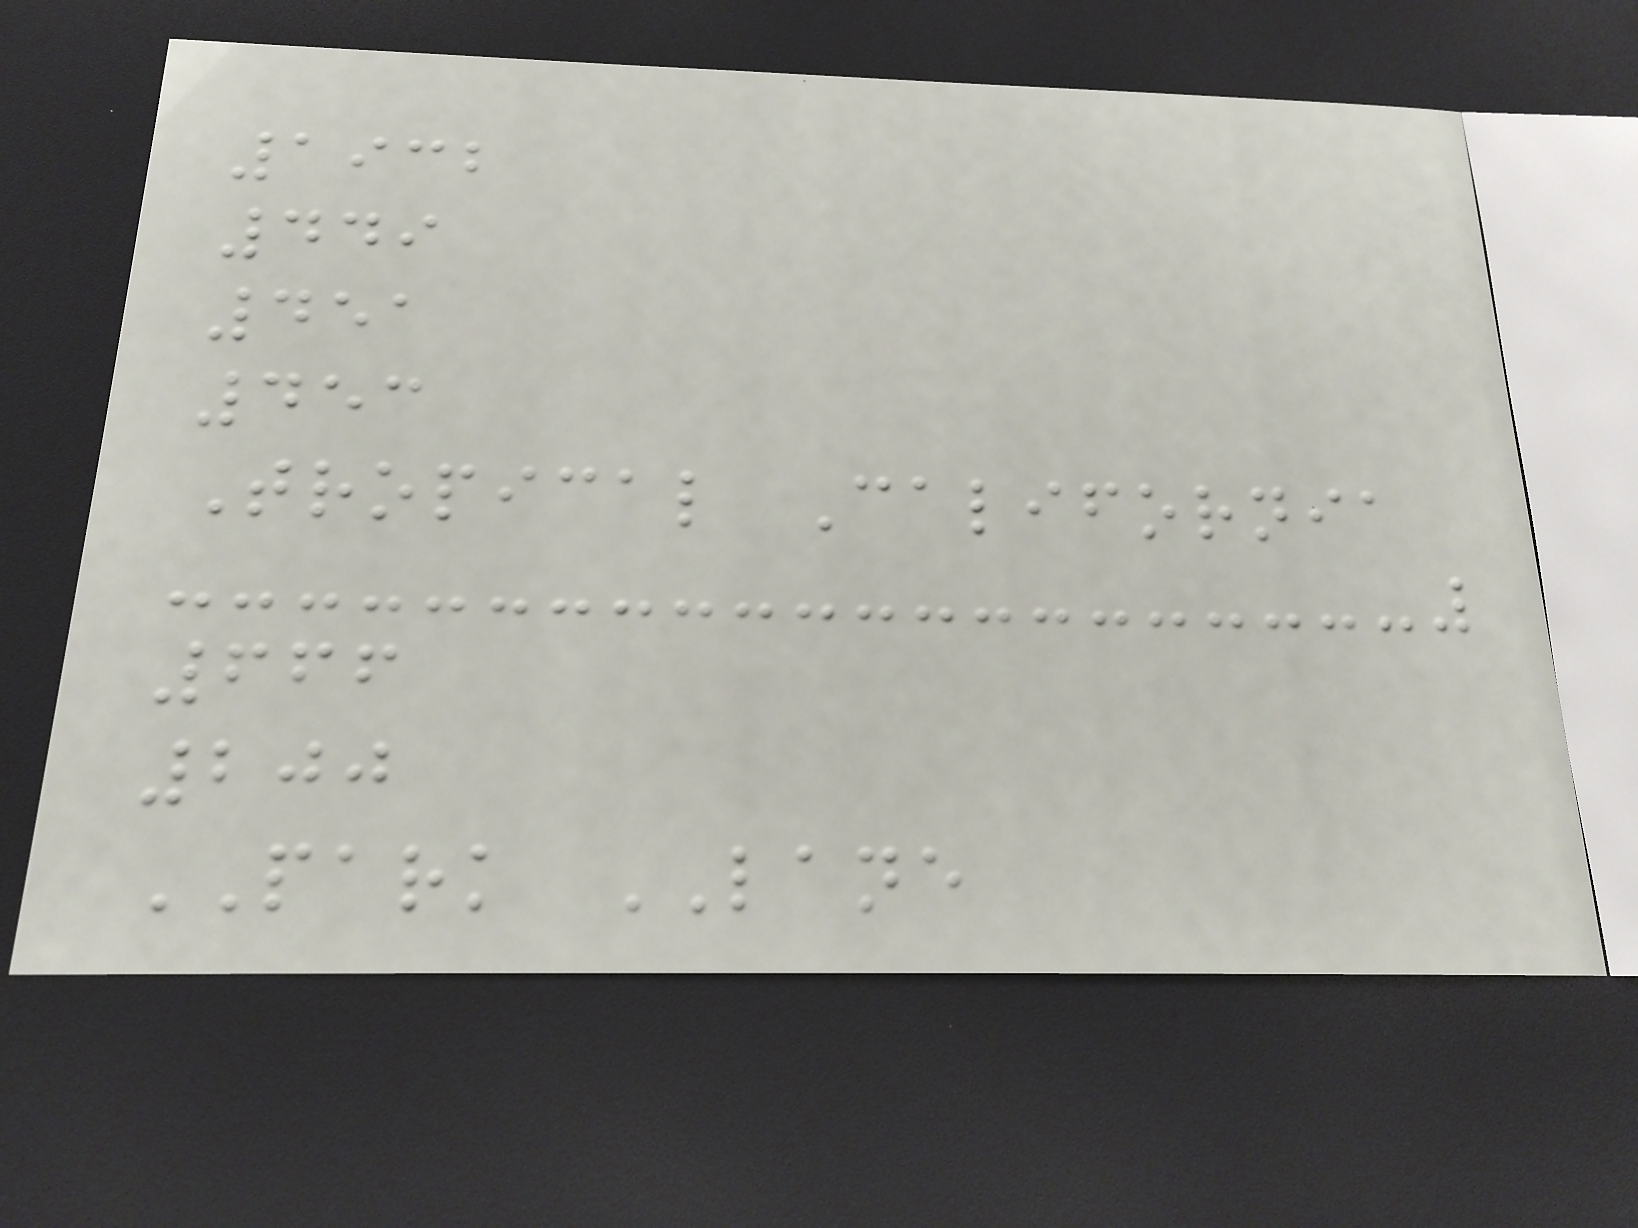1932
449
451
453
Tropical California
666
200
PARK LANE
